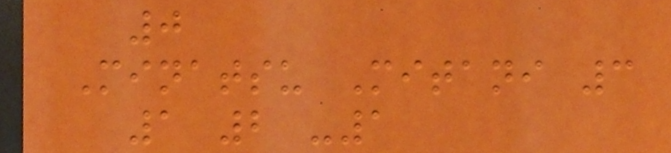0
Minatsu Mitani 3
1 2 -1
